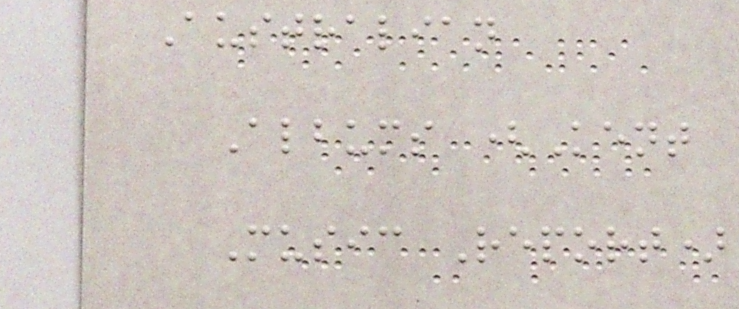Australian
Albums (Kent
Music Report)
